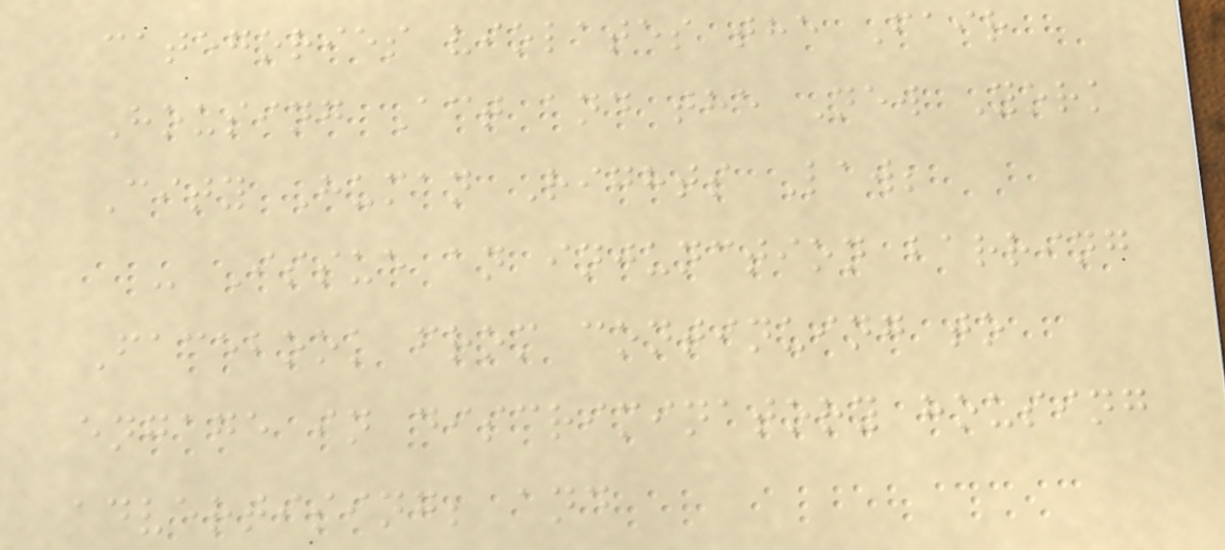categories violates the Fair
Housing Act and the New York
City Human Rights Law;
- Issue an injunction barring
Facebook from continuing to
engage in discriminatory housing
advertising; and
